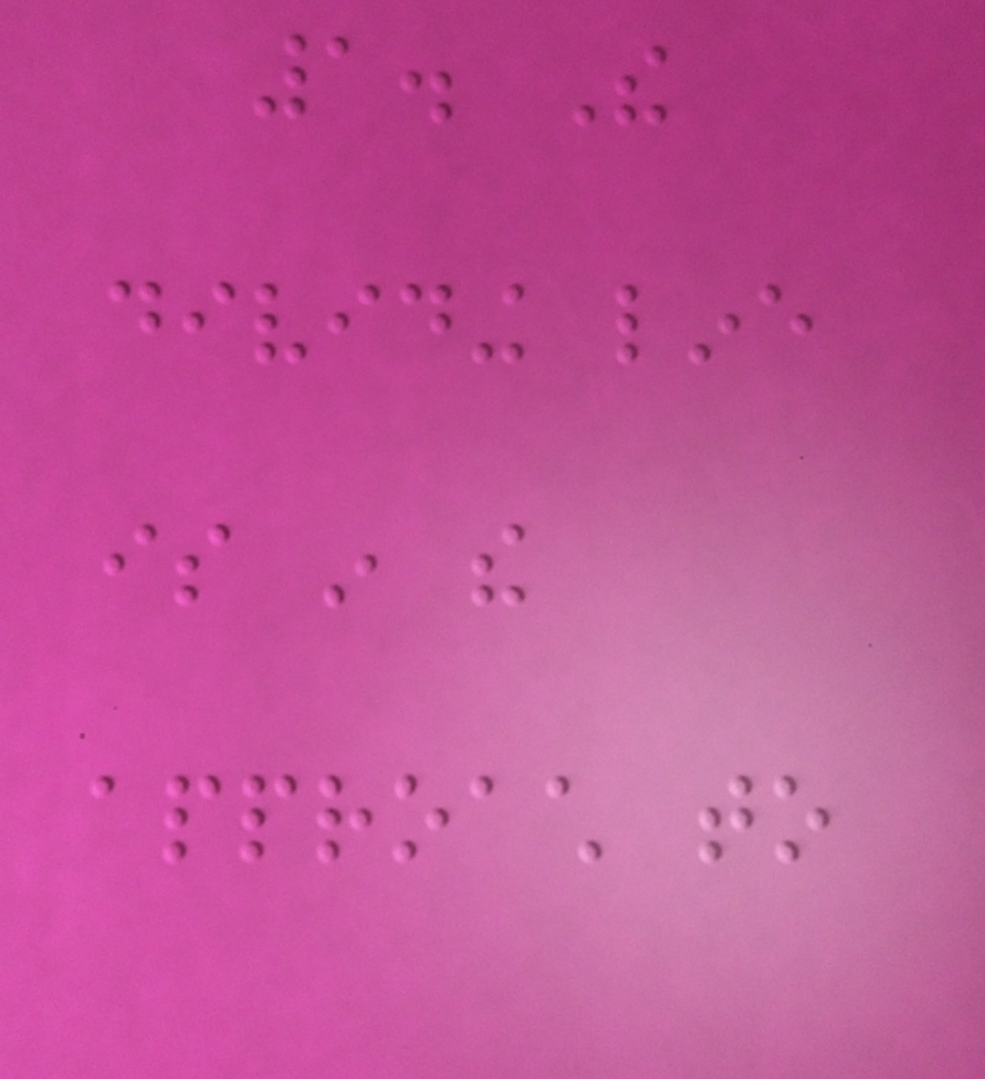1. The
dividing line
is in the
approach to
